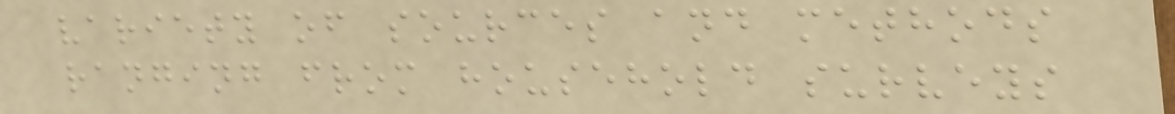variety of sources and methods
ranging from household surveys
